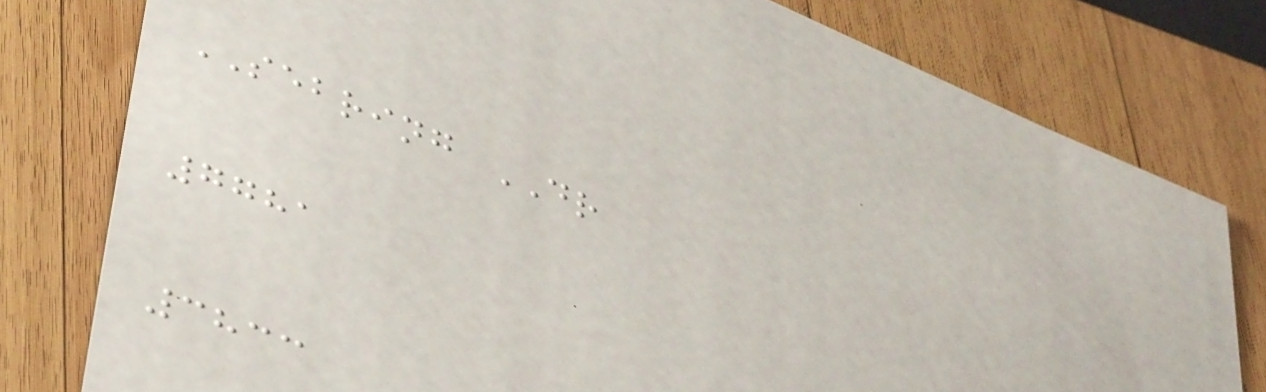SEBRING DR
7781
3833
